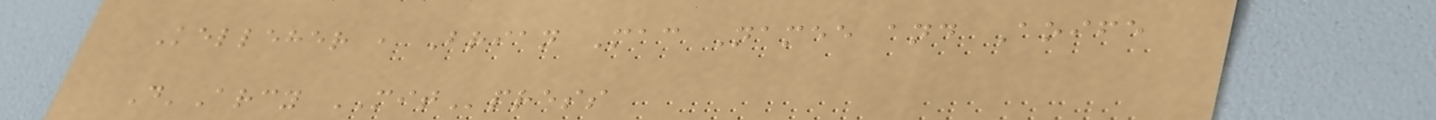Kelleher , Brian Mac Namee and Aoife
D'Arcy MITpress
